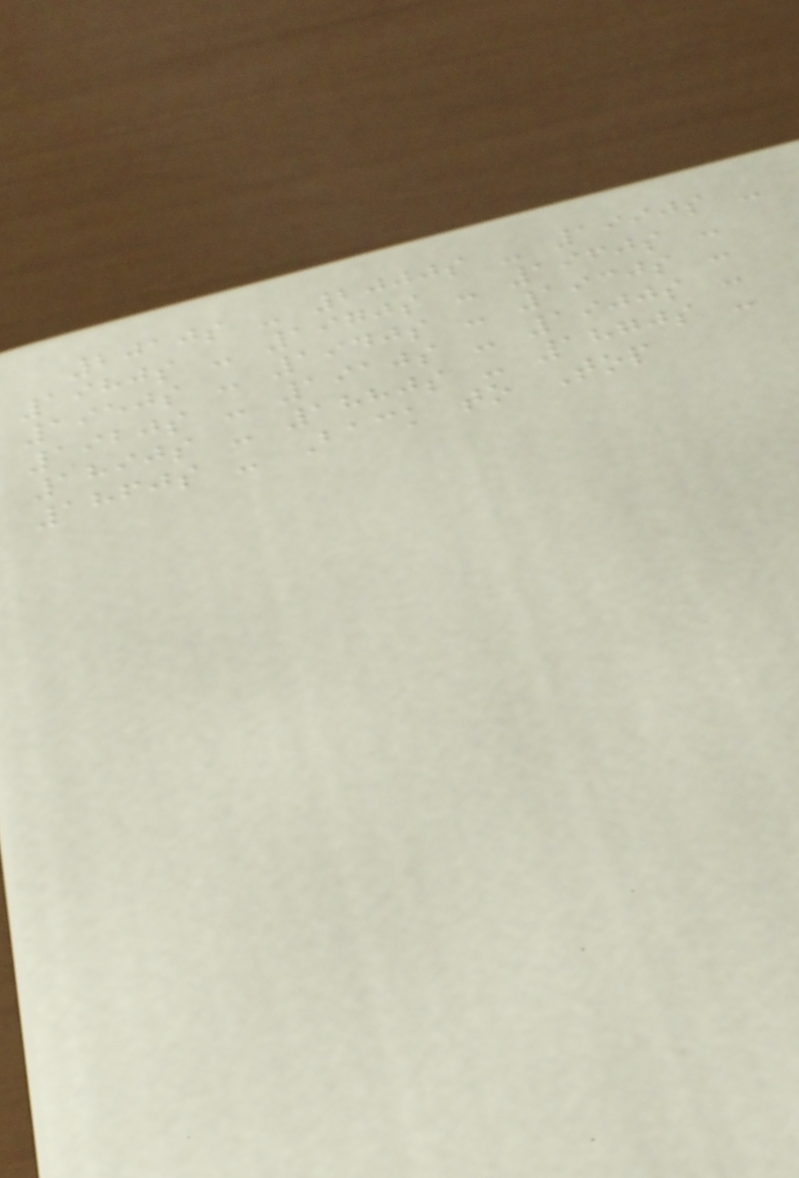2010s - 2000s - 1990s -
1980s - 1970s - 1960s -
1950s - 1940s - 1930s -
1920s - 1910s - 1900s -
1890s - 1880s - 1870s -
1860s - Back to Top
